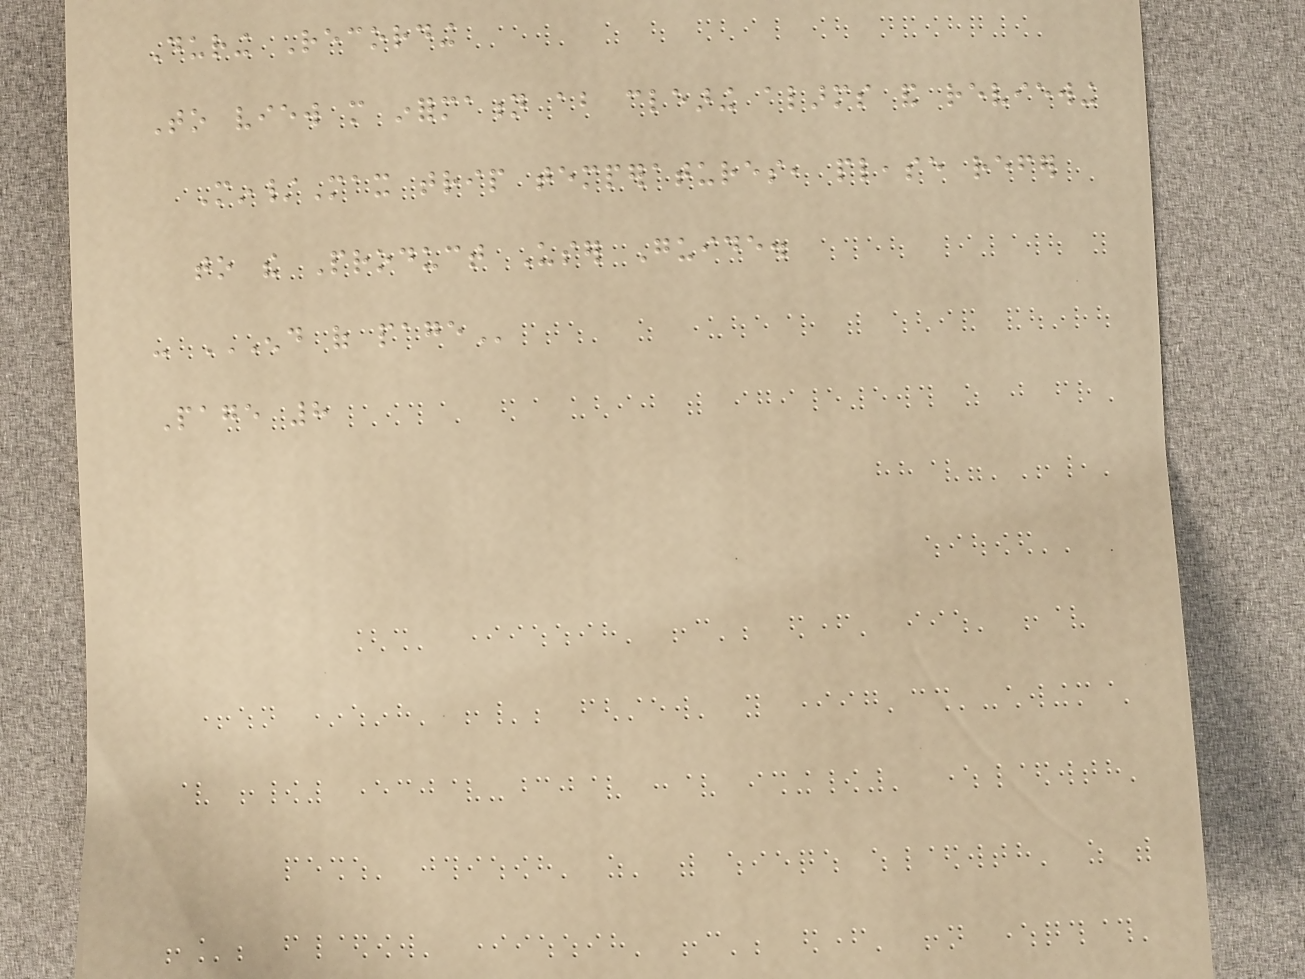During Recording
To view more information about clearing alarms and reviewing
Min/Max trip temperatures, please refer
to the Product User Guide.
- END OF PAGE
Page 8
